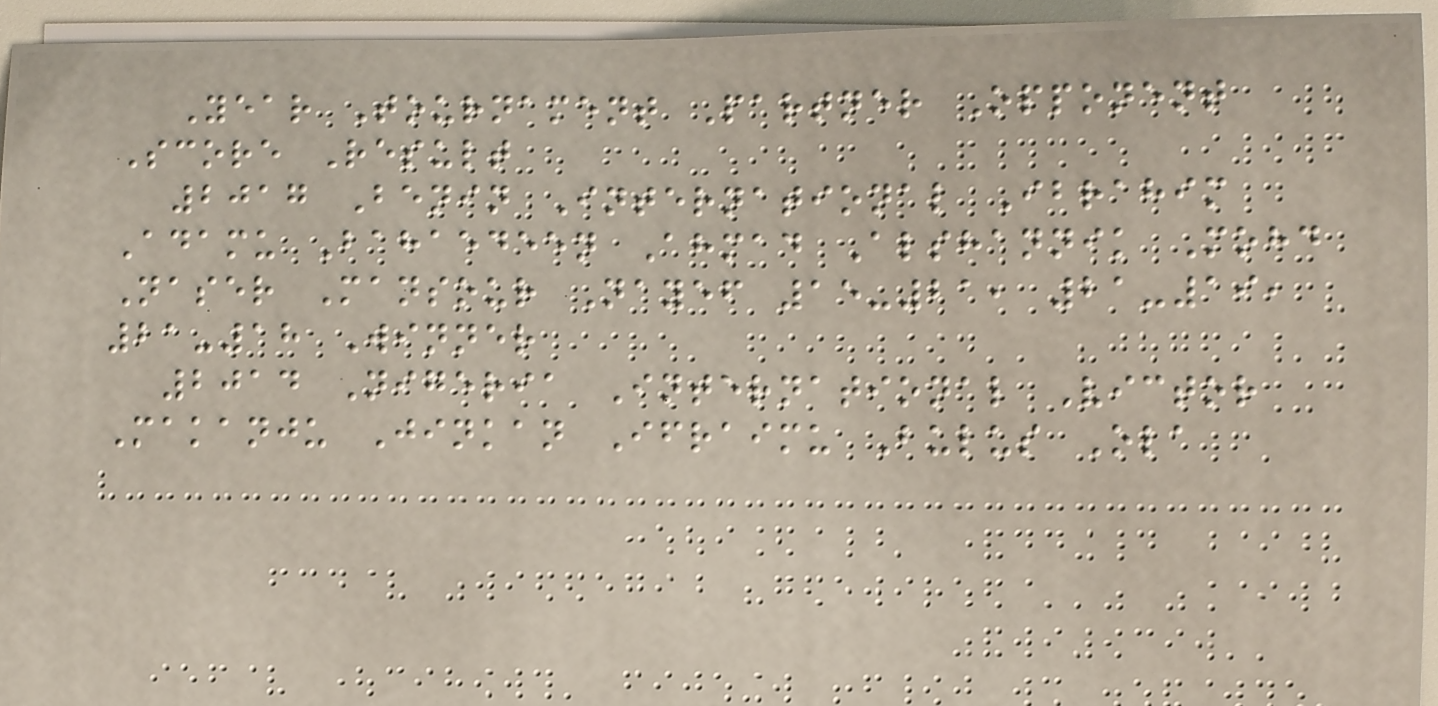Year Tournament Partner Opponent
Score Result
2017 Benin International Ibrahim
Adamu Bahaedeen Ahmad Alshannik Mohd
Naser Mansour Nayef 15-21, 21-19,
21-18 Winner
2014 Nigeria International Victor
Makanju Jinkan Ifraimu Bulus Ola
